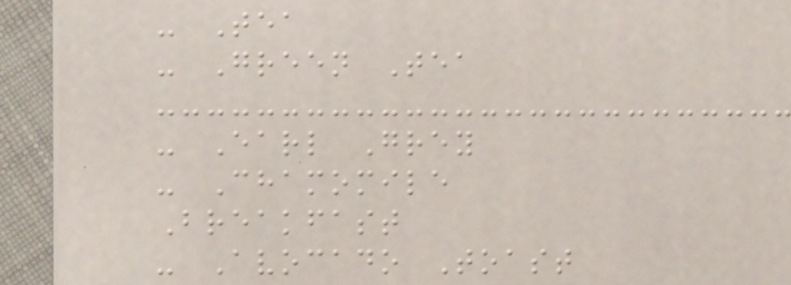- Tea
- Green Tea
- Earl Grey
- Chamomile
Breakfast
- Avocado Toast
